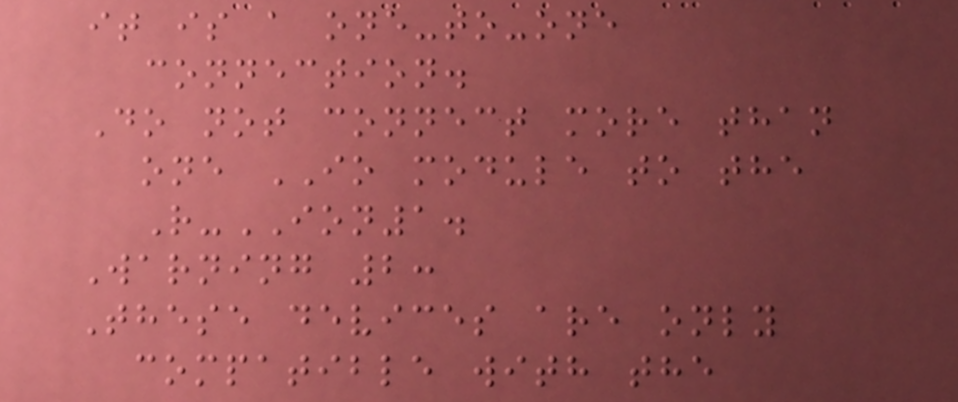it is a one-to-one
connection.
Do not connect more than
one IO module to the
R-ION1.
Warning 2:
These devices are only
compatible with the
